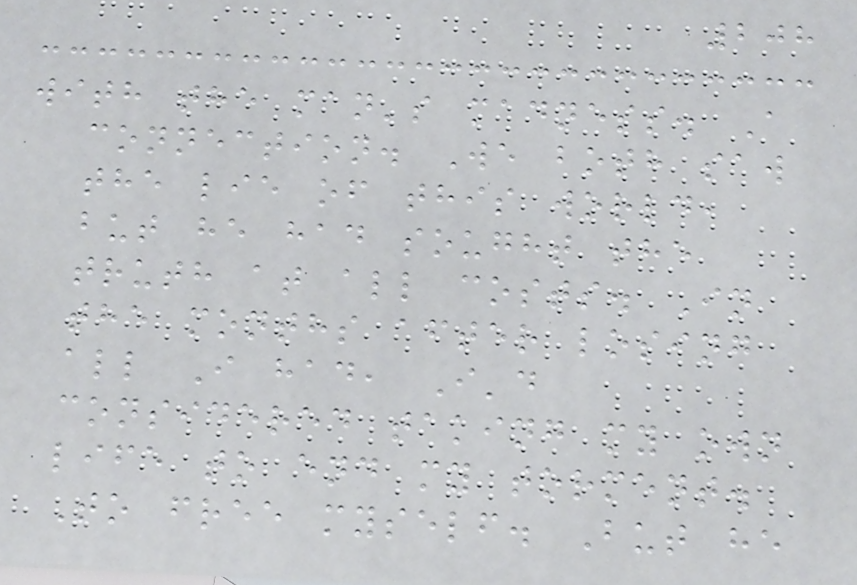208
with the man's madness. A
connection. We both saw
the lie of this world,
but he had sought the
truth at all costs. In
the months after losing
all I had, I'd
considered taking my own
life to end my torment.
To free myself. But he
